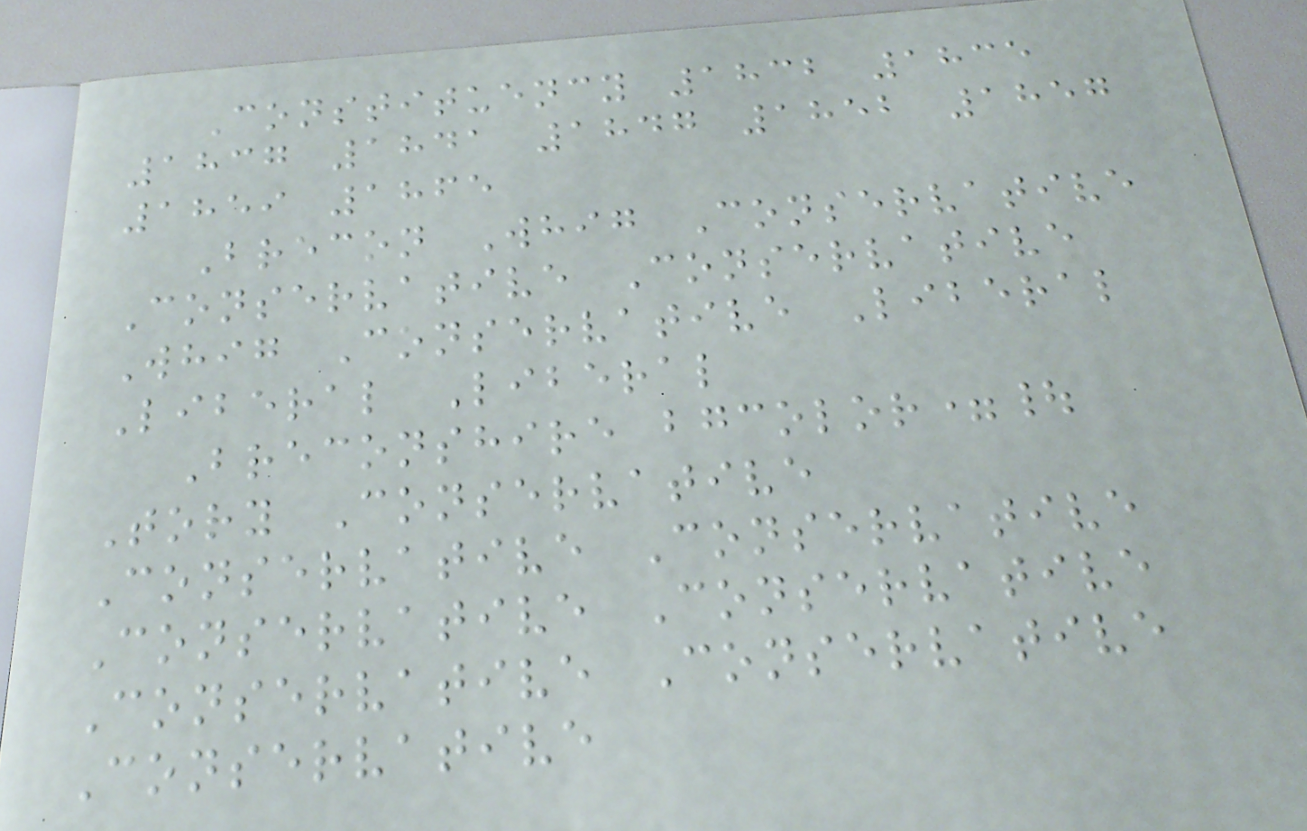Constituency 1832 1835
1837 1841 1847 1852 1857
1859 1865
Brecon Whig Conservative
Conservative Conservative
Whig Conservative Liberal
Liberal Liberal
Breconshire bgcolor=|
Tory Conservative
Conservative Conservative
Conservative Conservative
Conservative Conservative
Conservative
